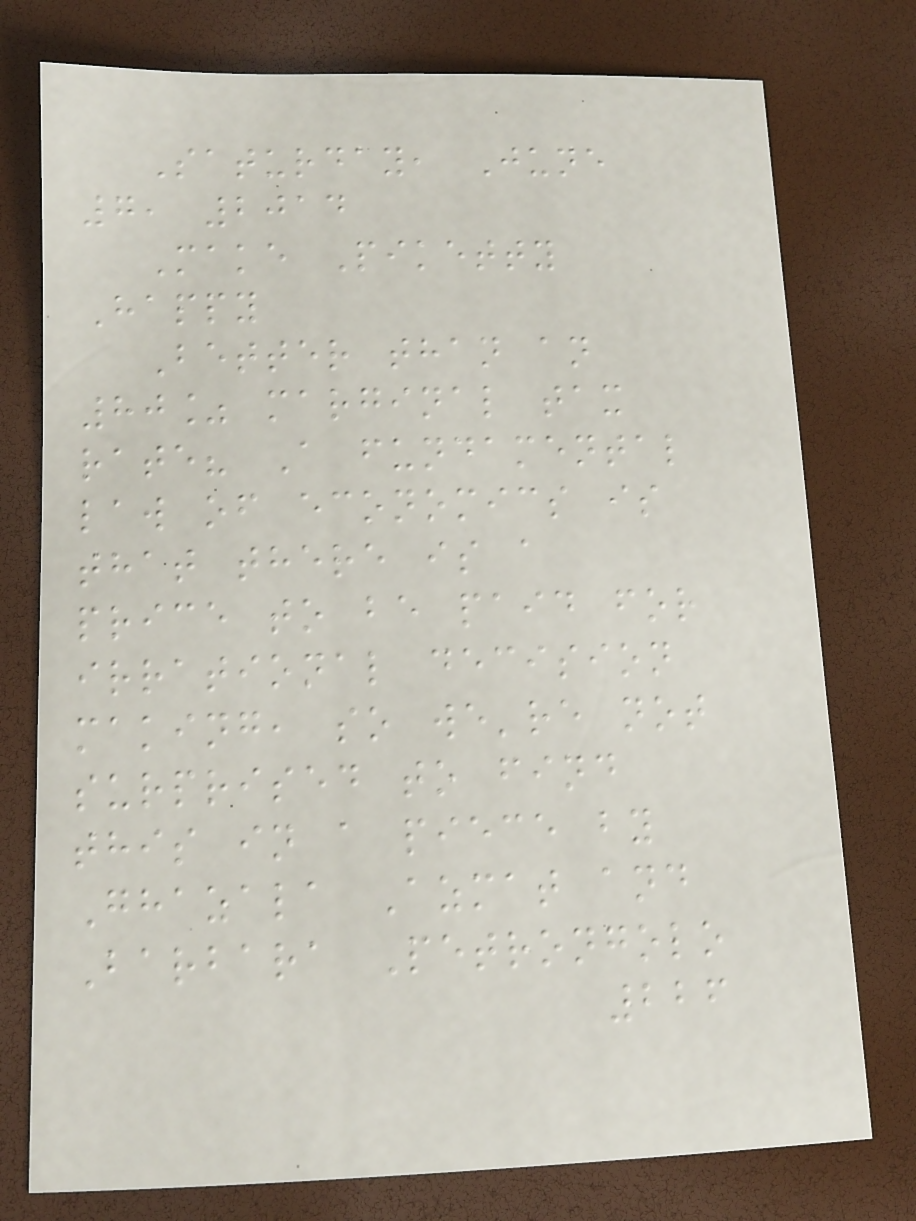Saturday, June
7, 2014
Make Piketty
Happy
Better than an
80% marginal tax
rate? A fundamental
law of economics is
that there is a
price to be paid for
irrational decision
making, so we're not
surprised to find
this in a piece by
Ghazala Azmat and
Barbara Petrongolo
226
